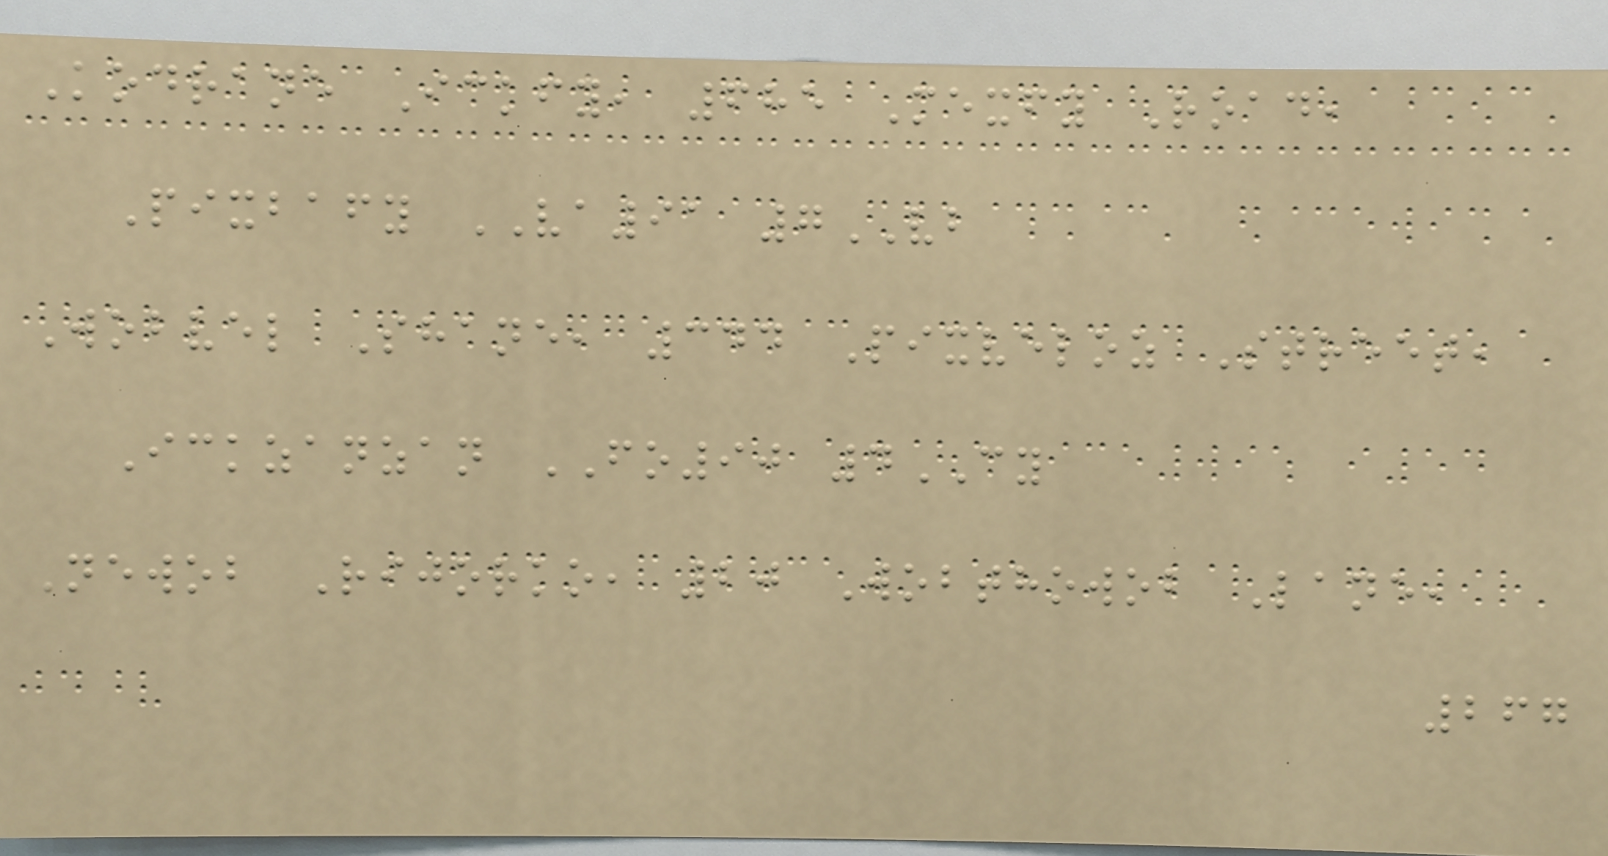Kodrane Ickfy, 685 Mexfy Road,
Pixbafy VA91 7VB
Wobvel Shane, 344 Pixveloz Street,
Ickzanzan FO90 4CY
Newob Rijorko, 20 Wobthowob Lane,
267
